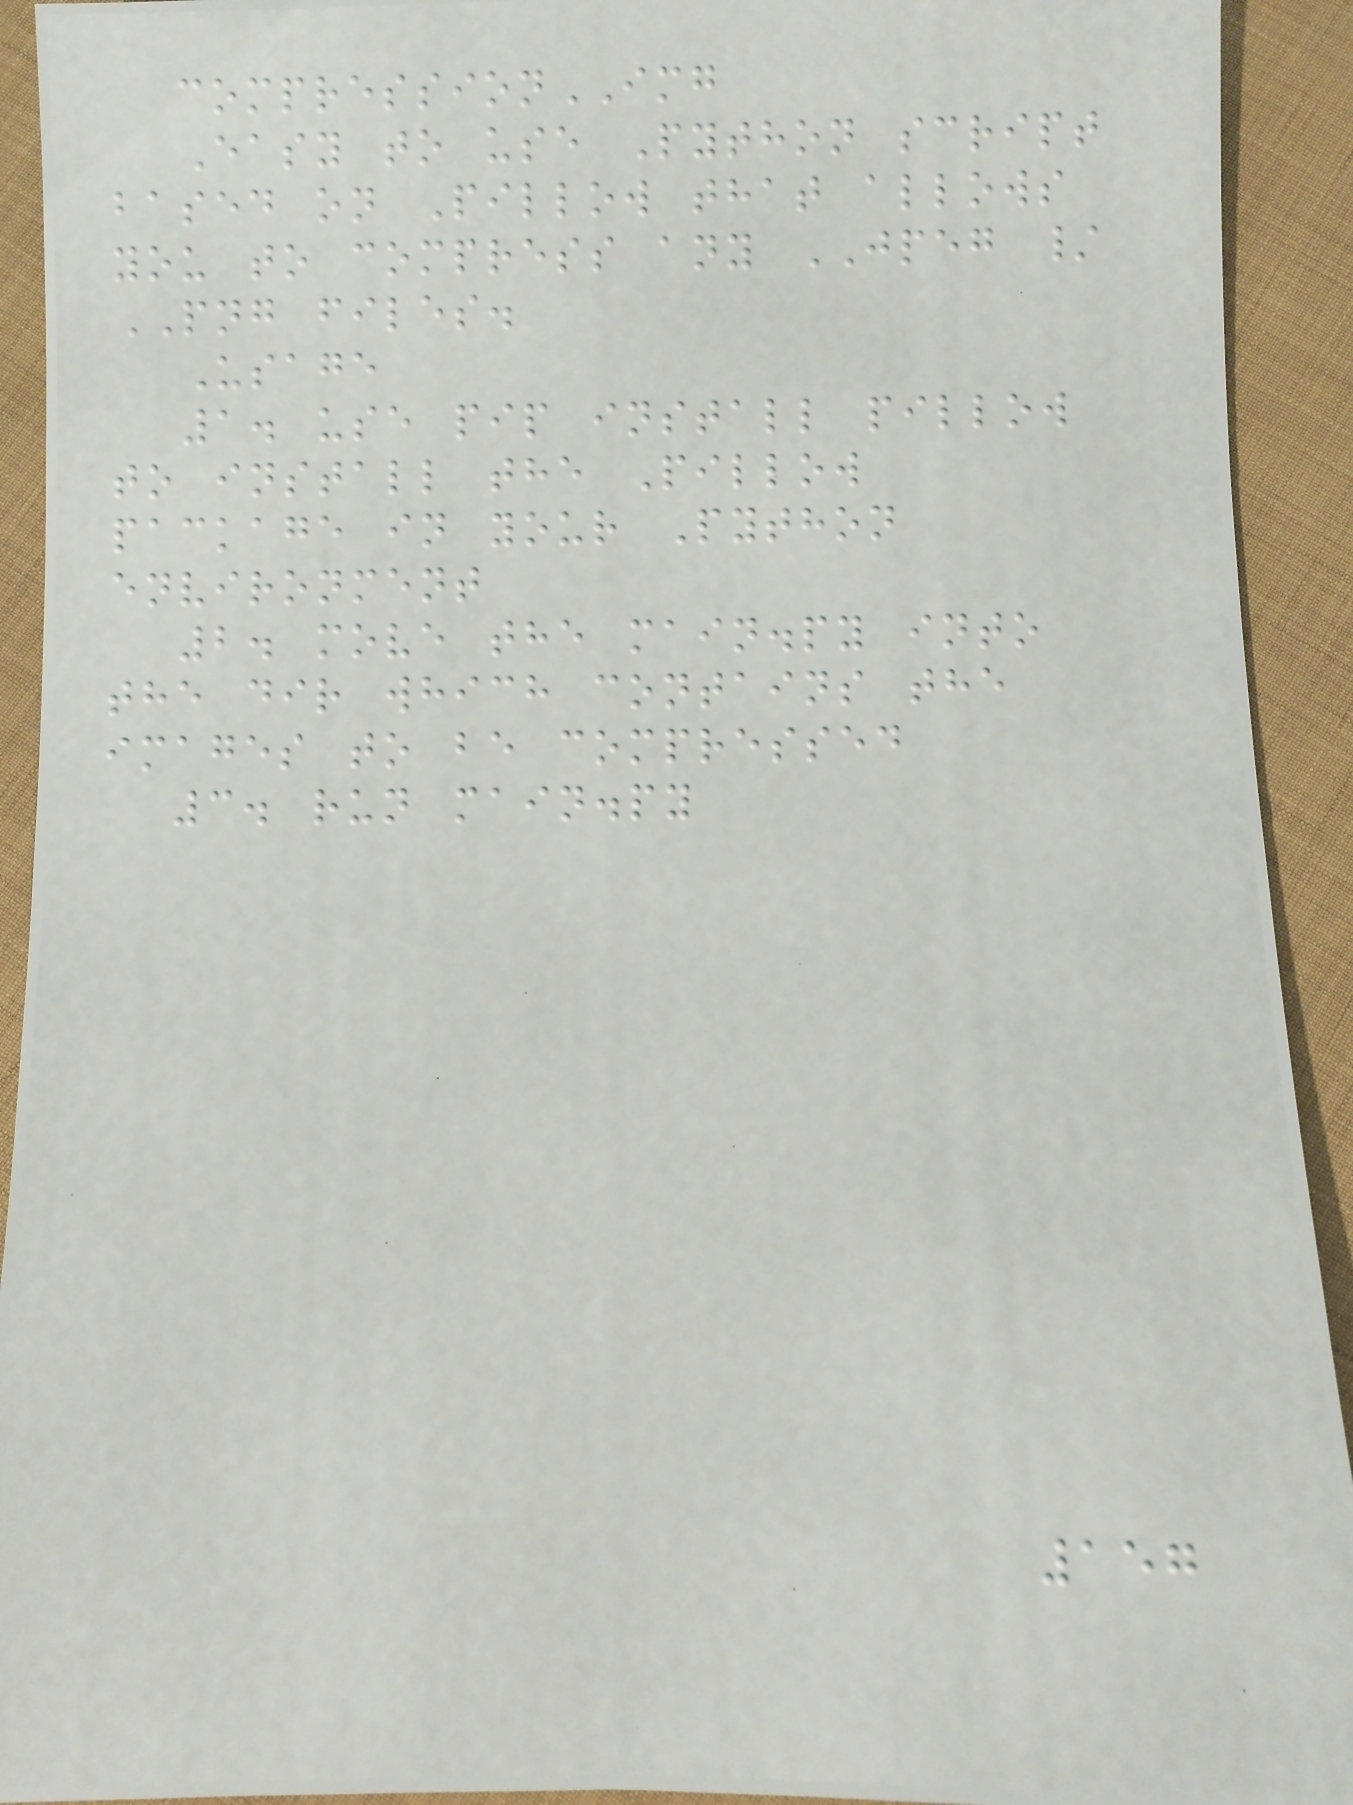compressionIMG
Easy to use Python script
based on Pillow that allows
you to compress any JPEG /
PNG files.
Usage
1. use pip install pillow
to install the Pillow
package in your Python
environment
2. move the main.py into
the dir which contains the
images to be compressed
3. run main.py
157
